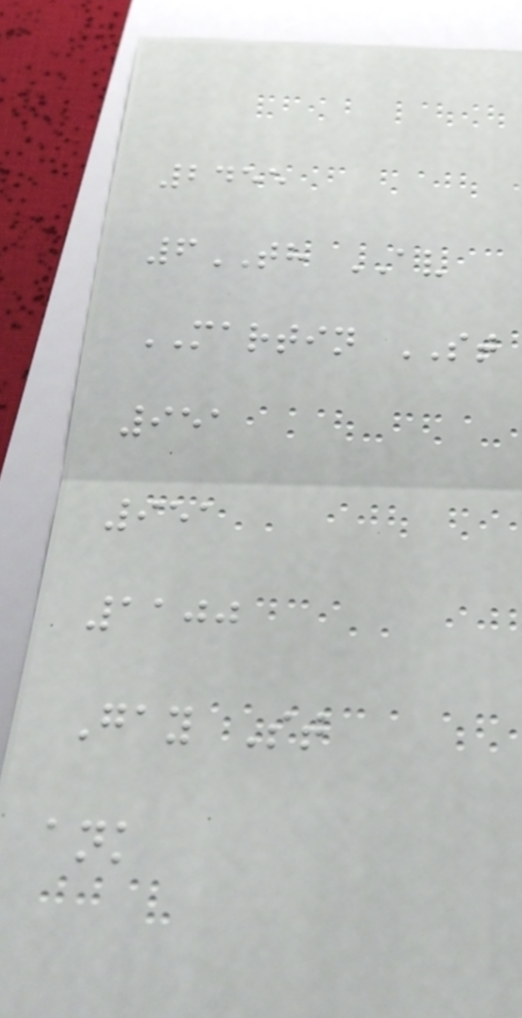2455
6TH AV
MARTIN ST
951
951
1100
Gay St
ank
